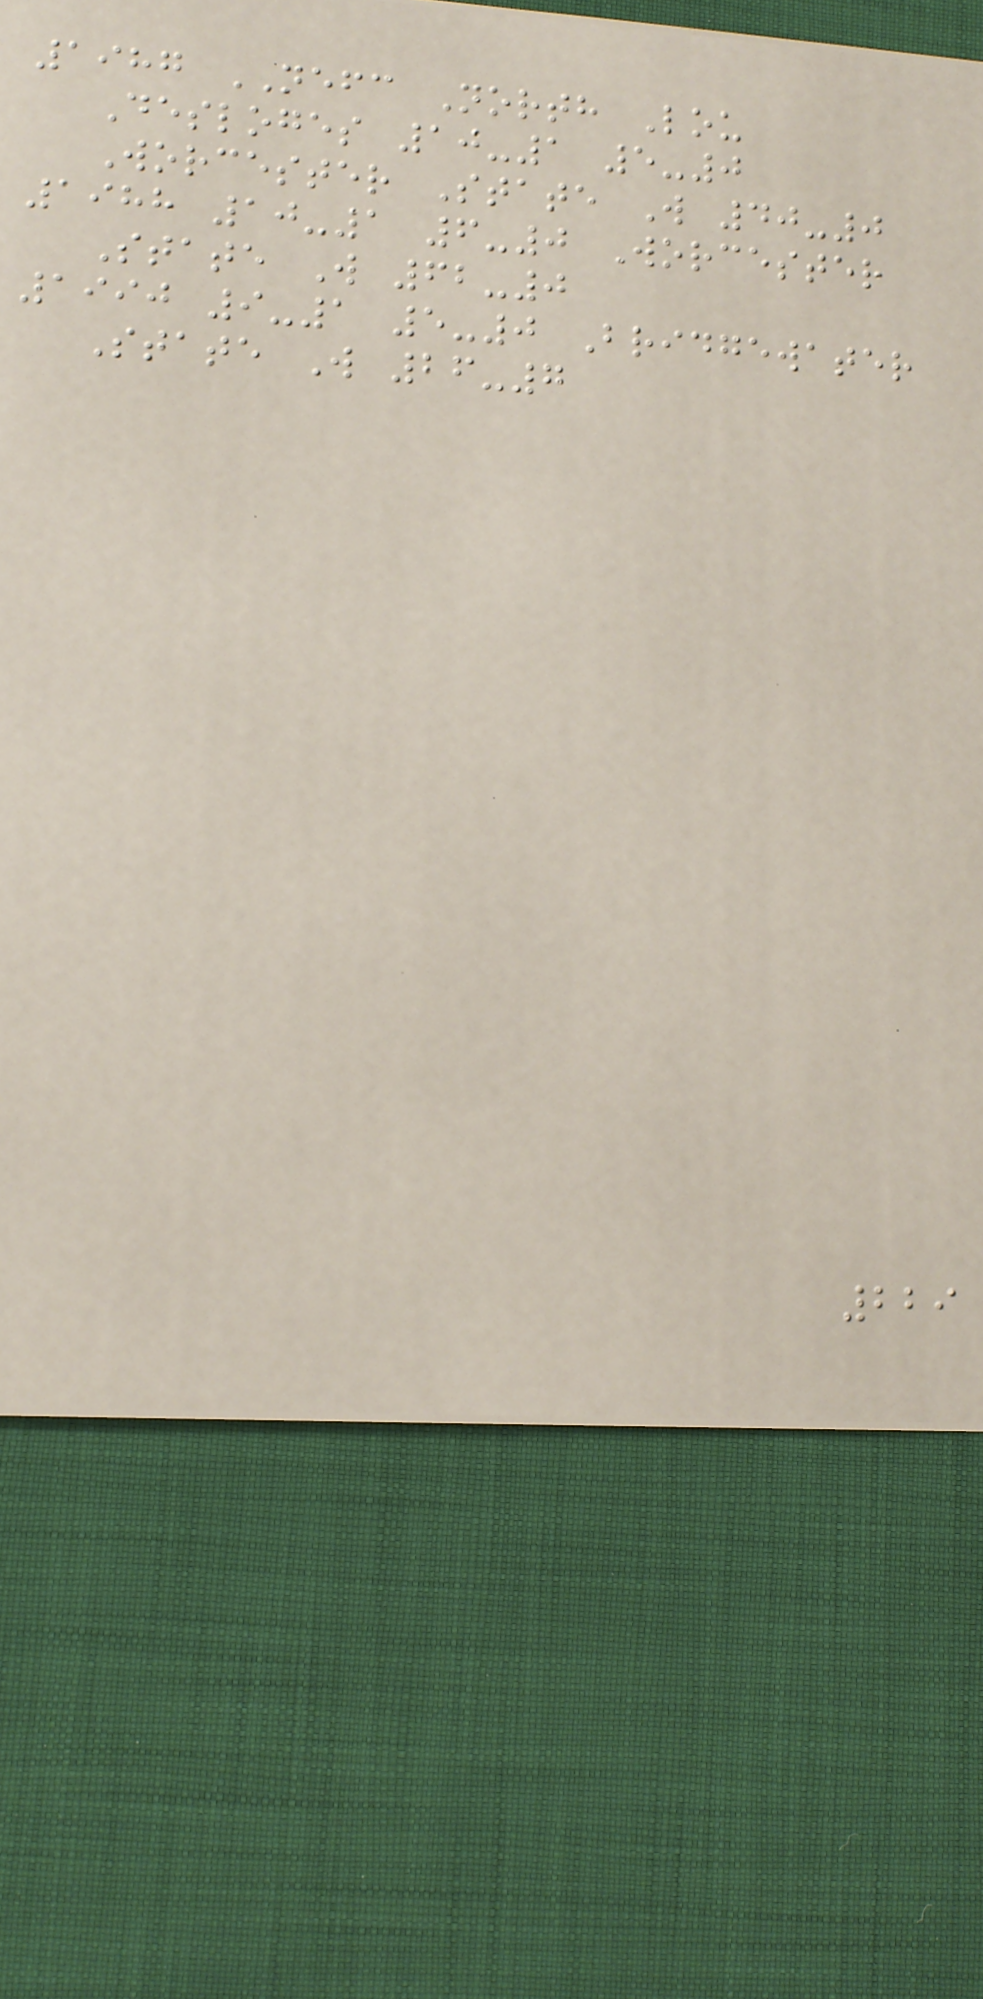1987 NEFC North Lou
Desloges 10-1 5-0
Worcester State W 40-0
1988 10-1 6-0 Worcester
State W 62-0
1990 9-1 5-0 Bridgewater
State W 26-7
229
